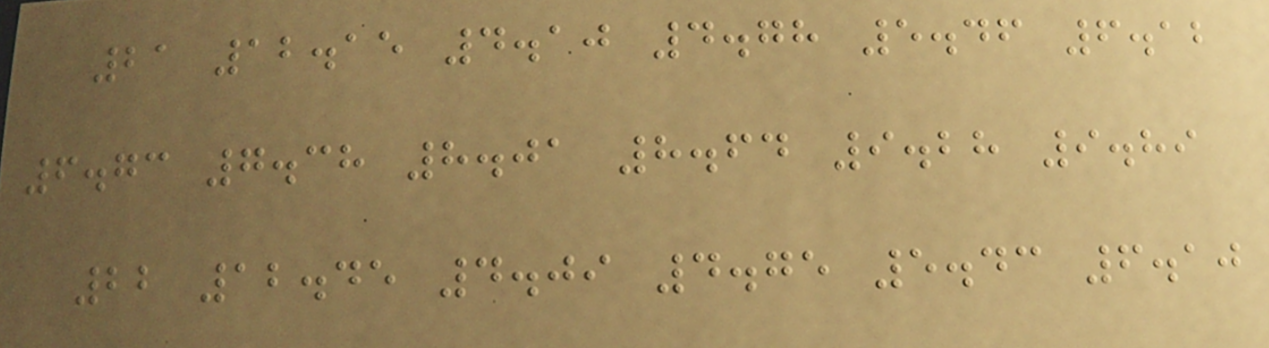21 12.15 4.10 4.78 5.46 6.12
6.73 7.38 8.01 8.64 9.28 9.89
22 12.45 4.09 4.75 5.43 6.10
